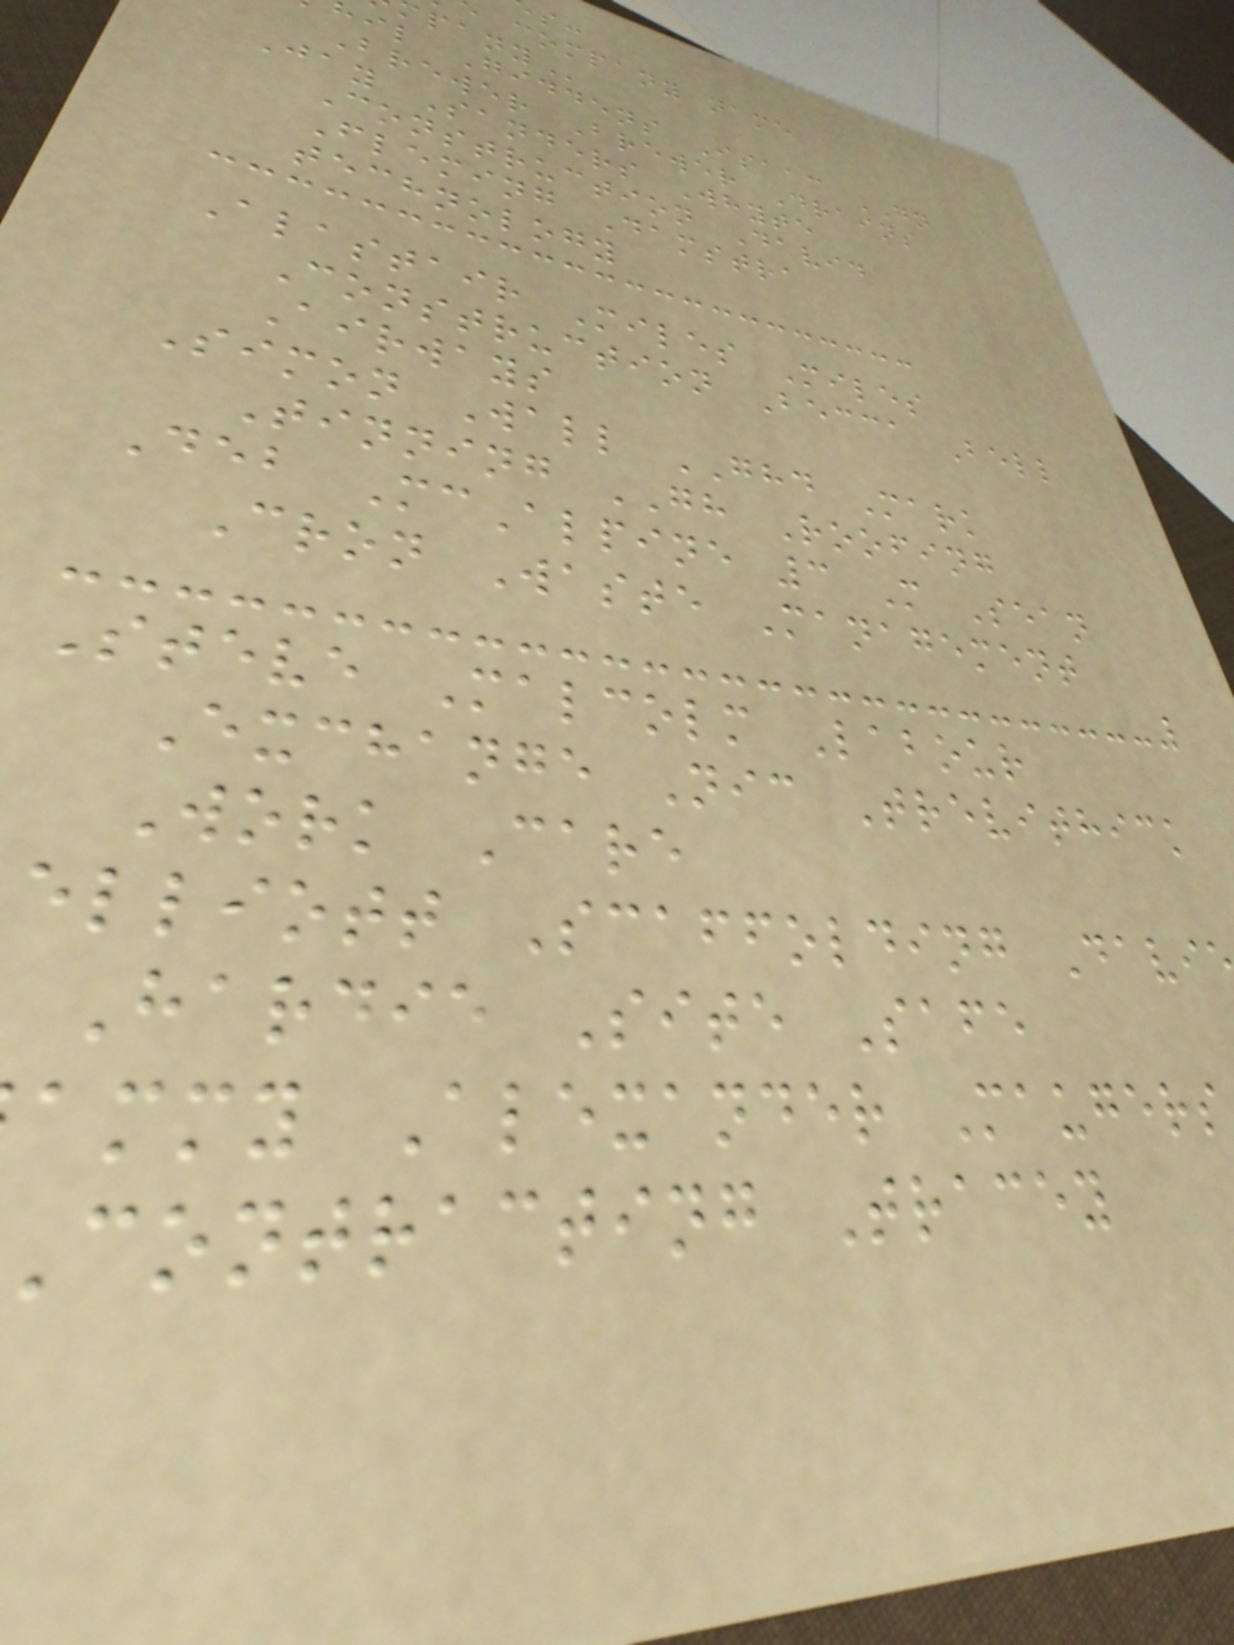company name
il Giddens Isaac GN
Brewer Brewer Drains
Jay Sanders Whyte
Construction David
Fleming Damstra
technology
Alastair Miles Miles
Construction Becca Bell
Airways
Simon Wall GHD Mark
Tinning GH Roofing
Deb McAlpine 3 M Sean
Cron Waste Management
Steve Malcolm Labour
Exchange Nic Trevithick
Work Care
elliott Scaffolding Davi
Hardie Site Safe
ammy Alexander Maugers
contracting Tracey
